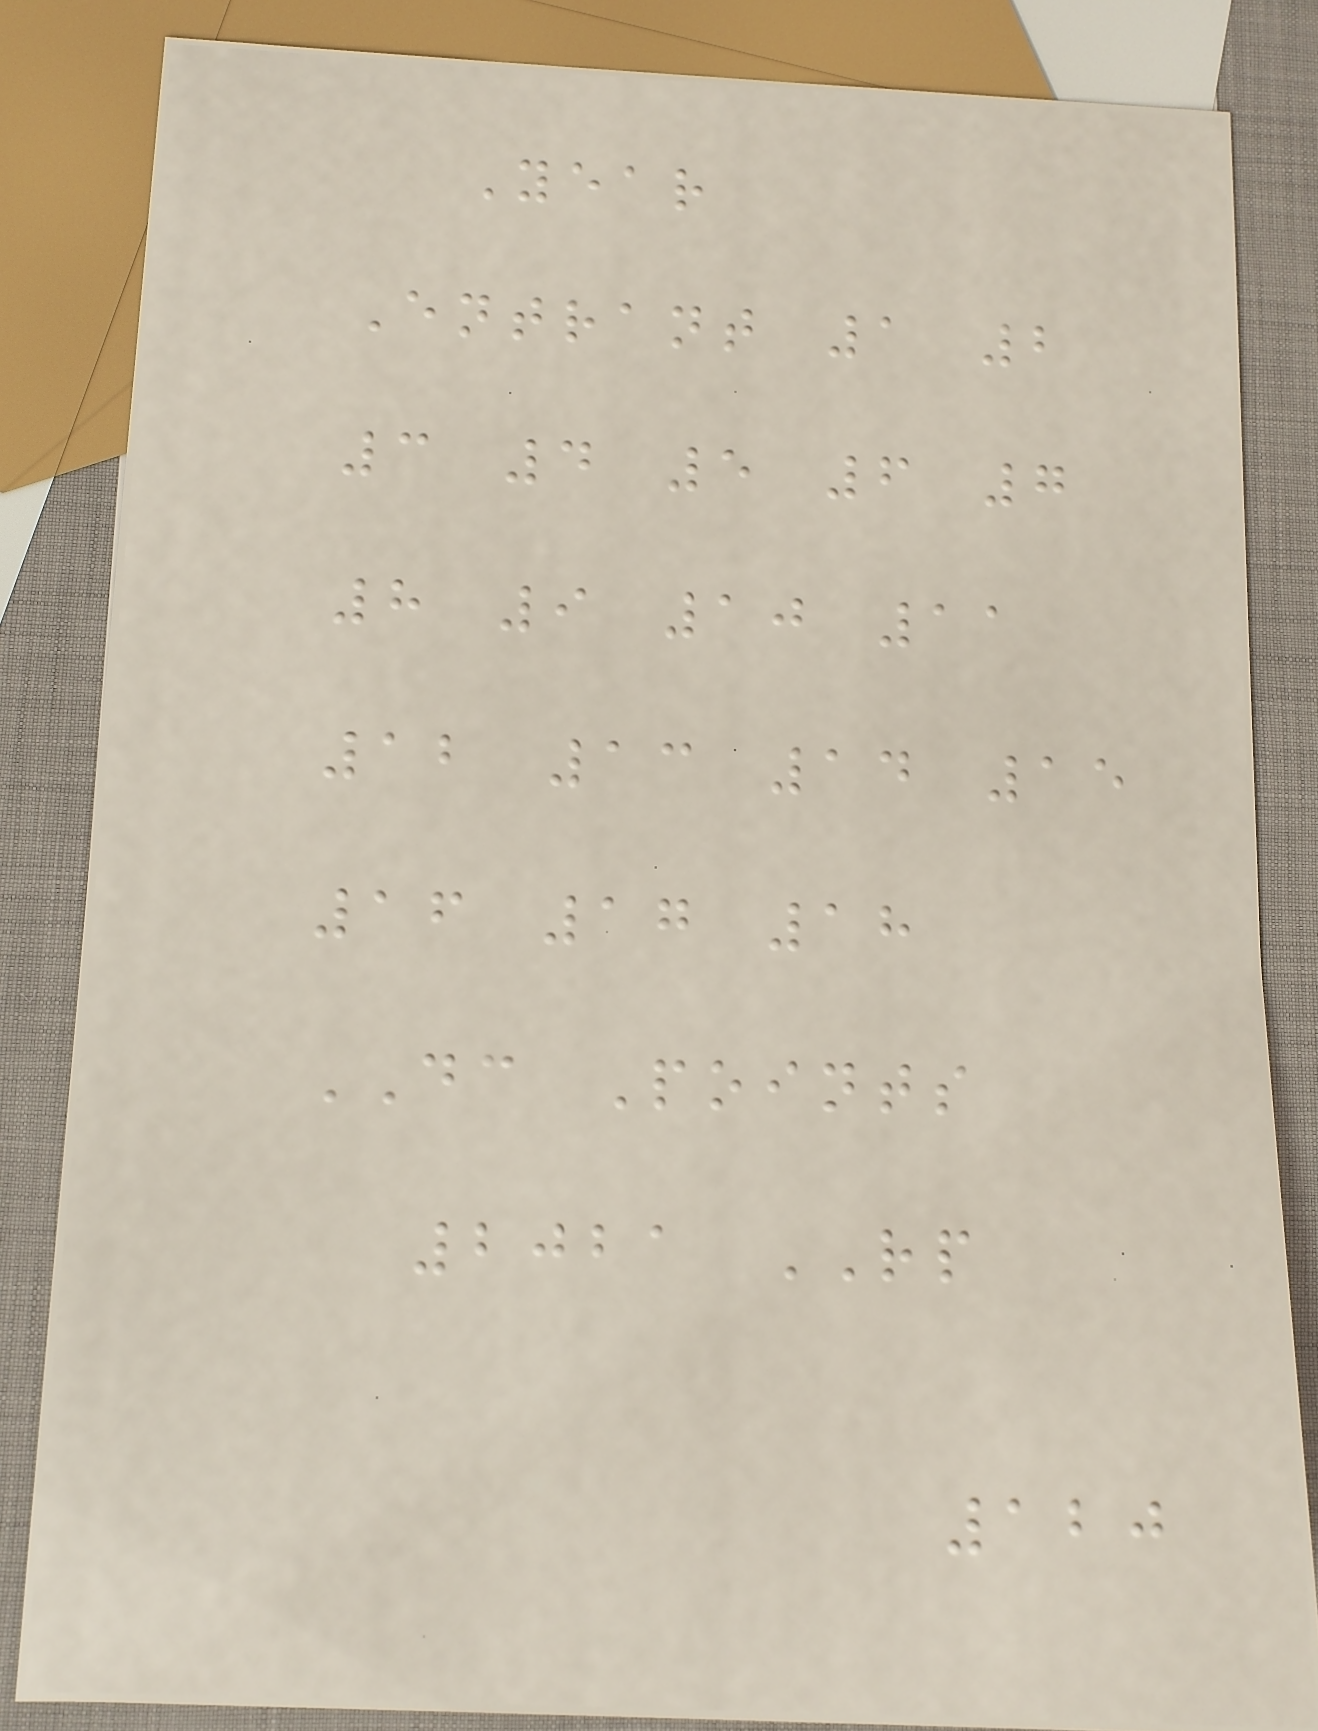Year
Entrant 1 2
3 4 5 6 7
8 9 10 11
12 13 14 15
16 17 18
DC Points
2021 RP
120
